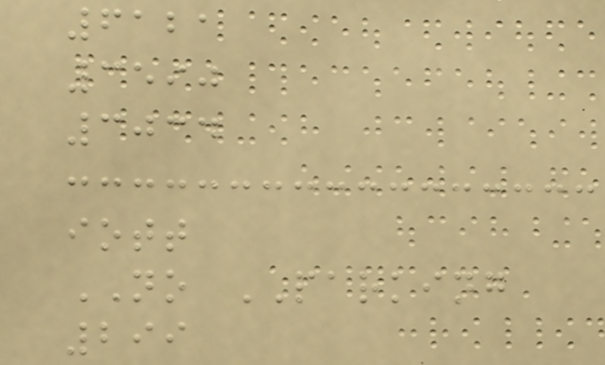6121
3590
3034
iott
NO PARKING
299
